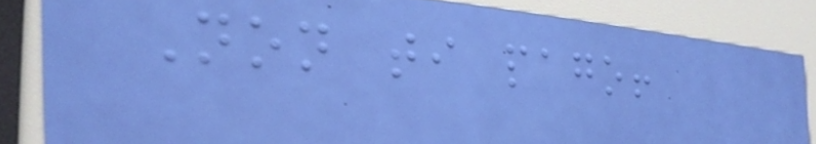Non ti pago!
